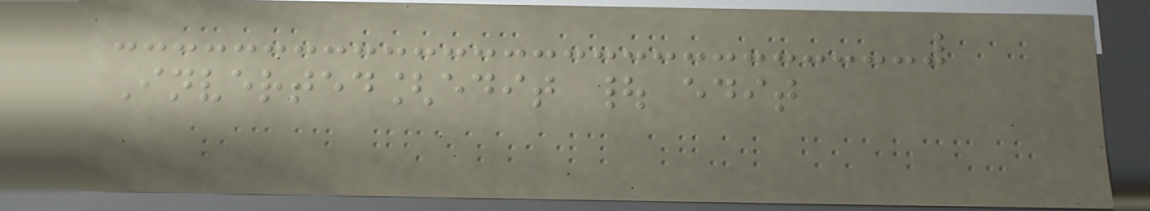Inverted[edit | edit
